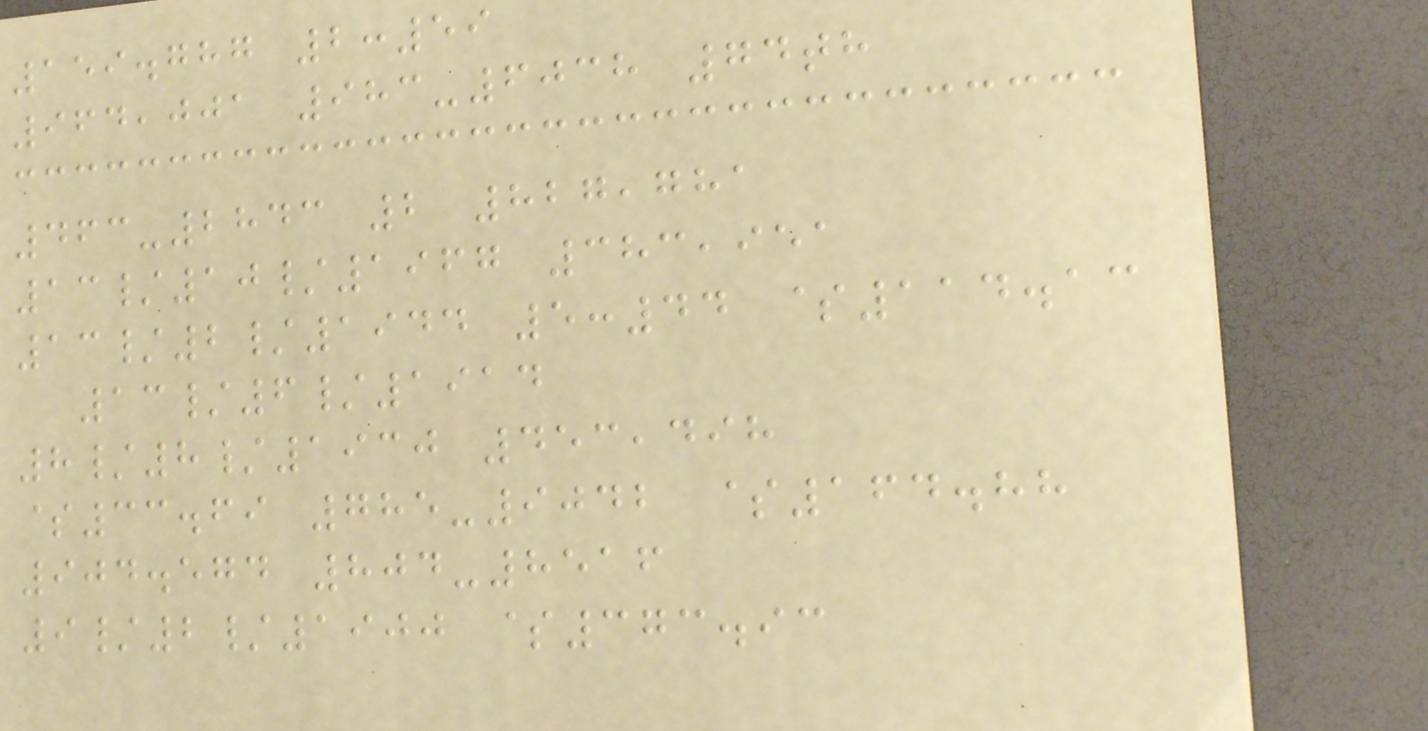159.787 2:59
964,001 983-6038 74th
463-2843 2 827,781
13/10/1967 383,951
13/2/1944 5:44 $114.13
13/6/1914
8/8/1930 453,498
$33.69 785-9042 $164.88
904.574 804-8516
9/2/1900 $373.93
